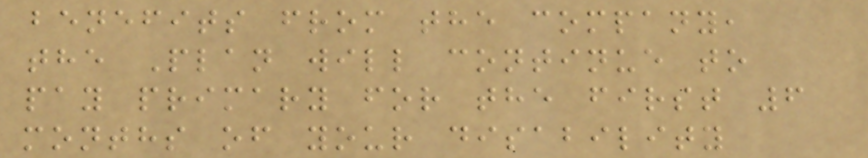benefits from the company,
the Plan will continue to
pay primary for the first 6
months of your disability
